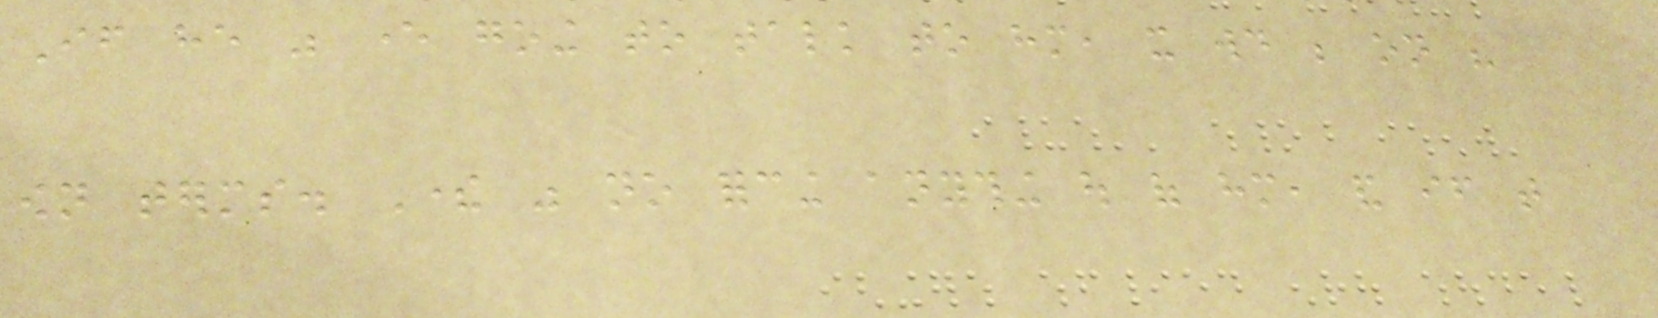If he was ever going to talk to him, it would be on his
own terms. There was no forcing anything out of him, and if that
